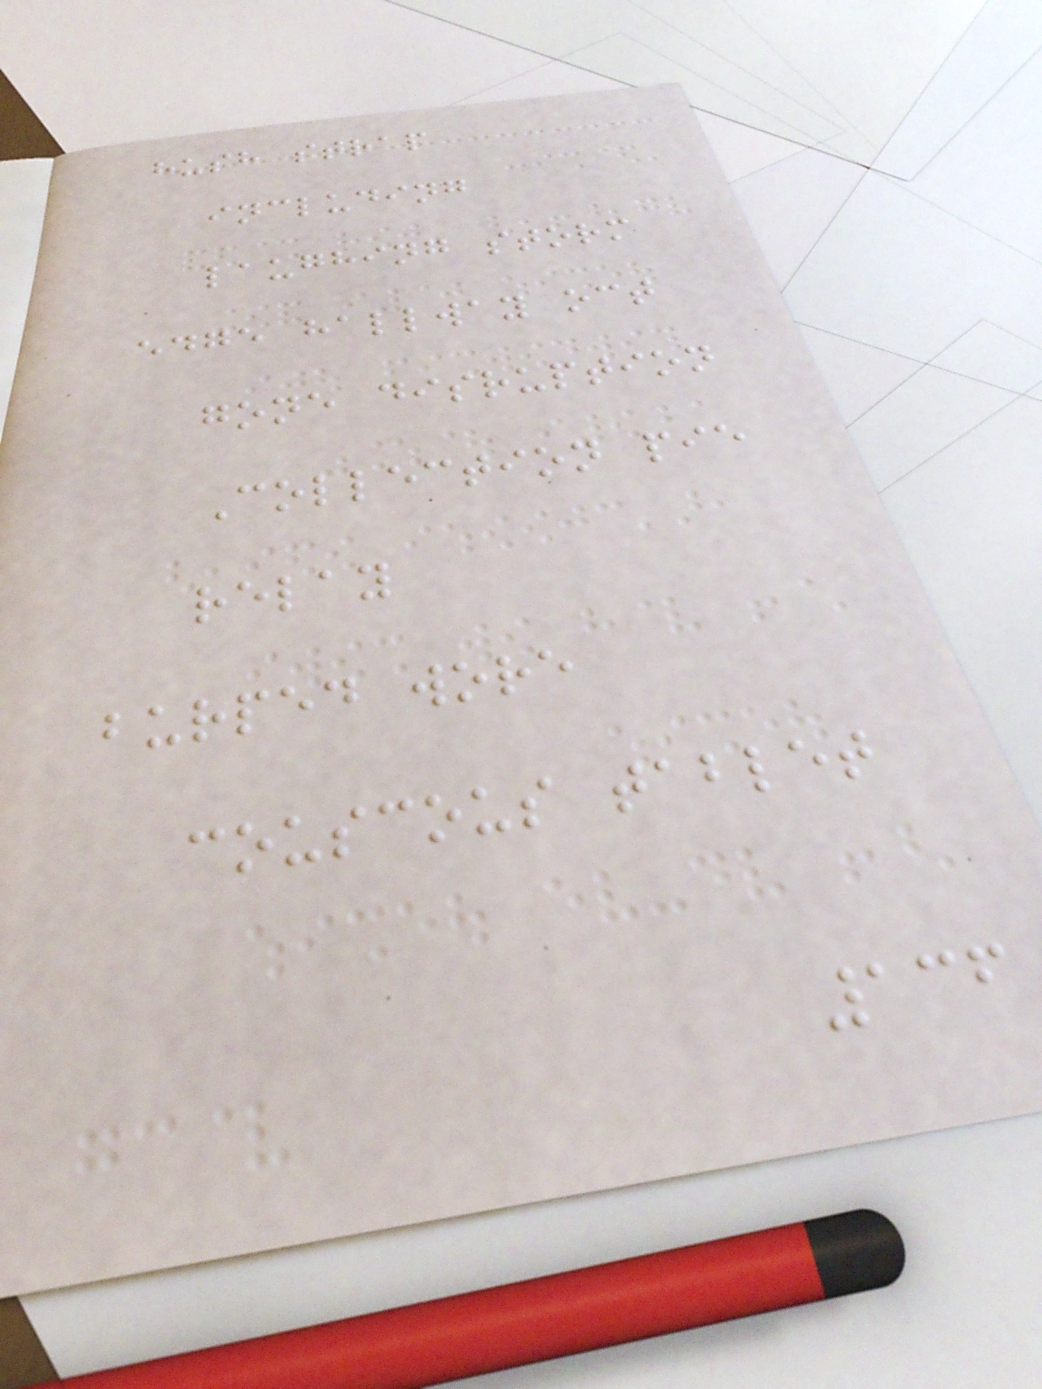hush strap
including
laughing storm
edge hallway oct
gone disruption
Collection pie
relay
burped wore
couscous tablet
136
